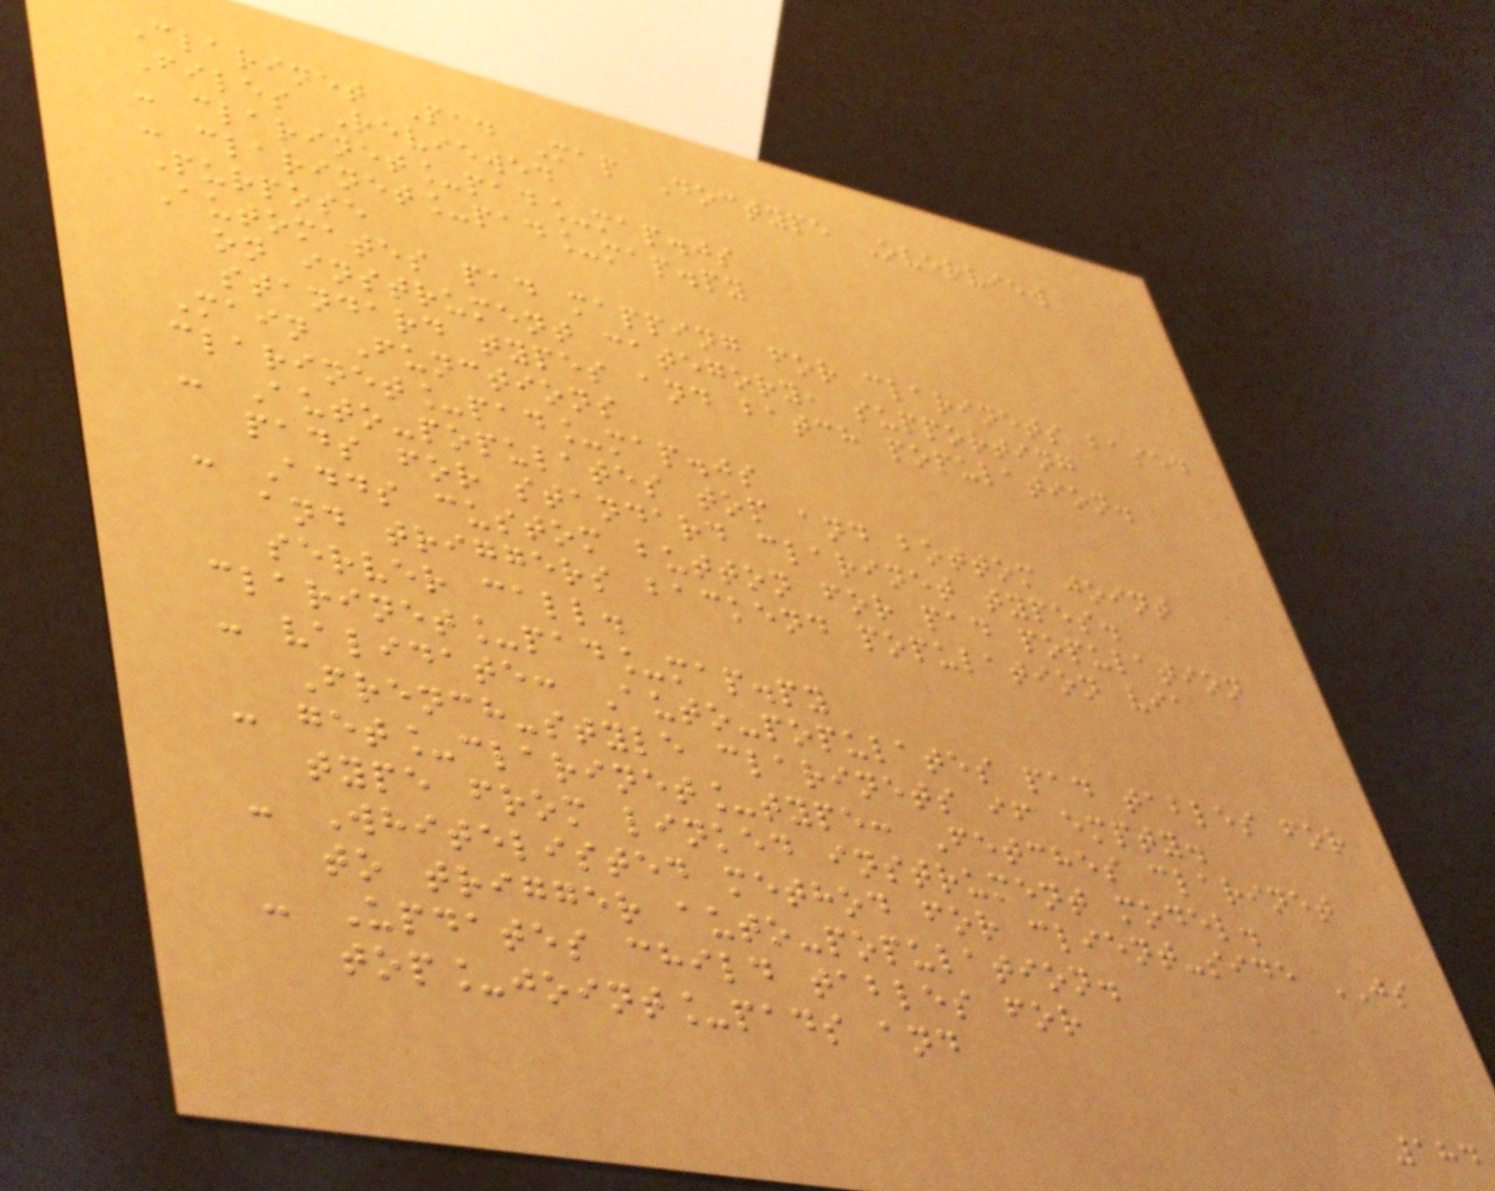Clarinet Pad Map Doctype Overview
Files Reviewed
- clarinet_pad_map.js
- clarinet_pad_map.py
Purpose
Automates pad mapping for clarinets based
on instrument category, supporting
standard types and batch population.
Main Functions
clarinet_pad_map.js
- Auto-populates top and bottom joint
pads for standard clarinet types.
- Adds custom button for pad population
and triggers backend population via
server call.
clarinet_pad_map.py
- validate: Auto-populates pad tables for
French-style clarinets if empty.
- get_clarinet_type: Fetches clarinet
type from linked instrument model.
- Whitelisted method for client-side JS
to trigger auto-population.
- Updates child tables for
top_joint_pads and
184
